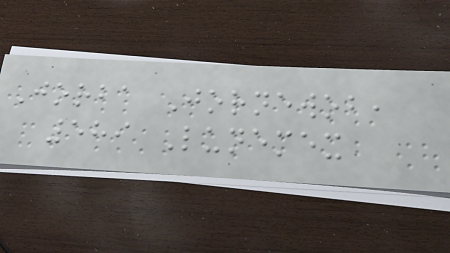Jorba Jornewob,
589 Lunemex
